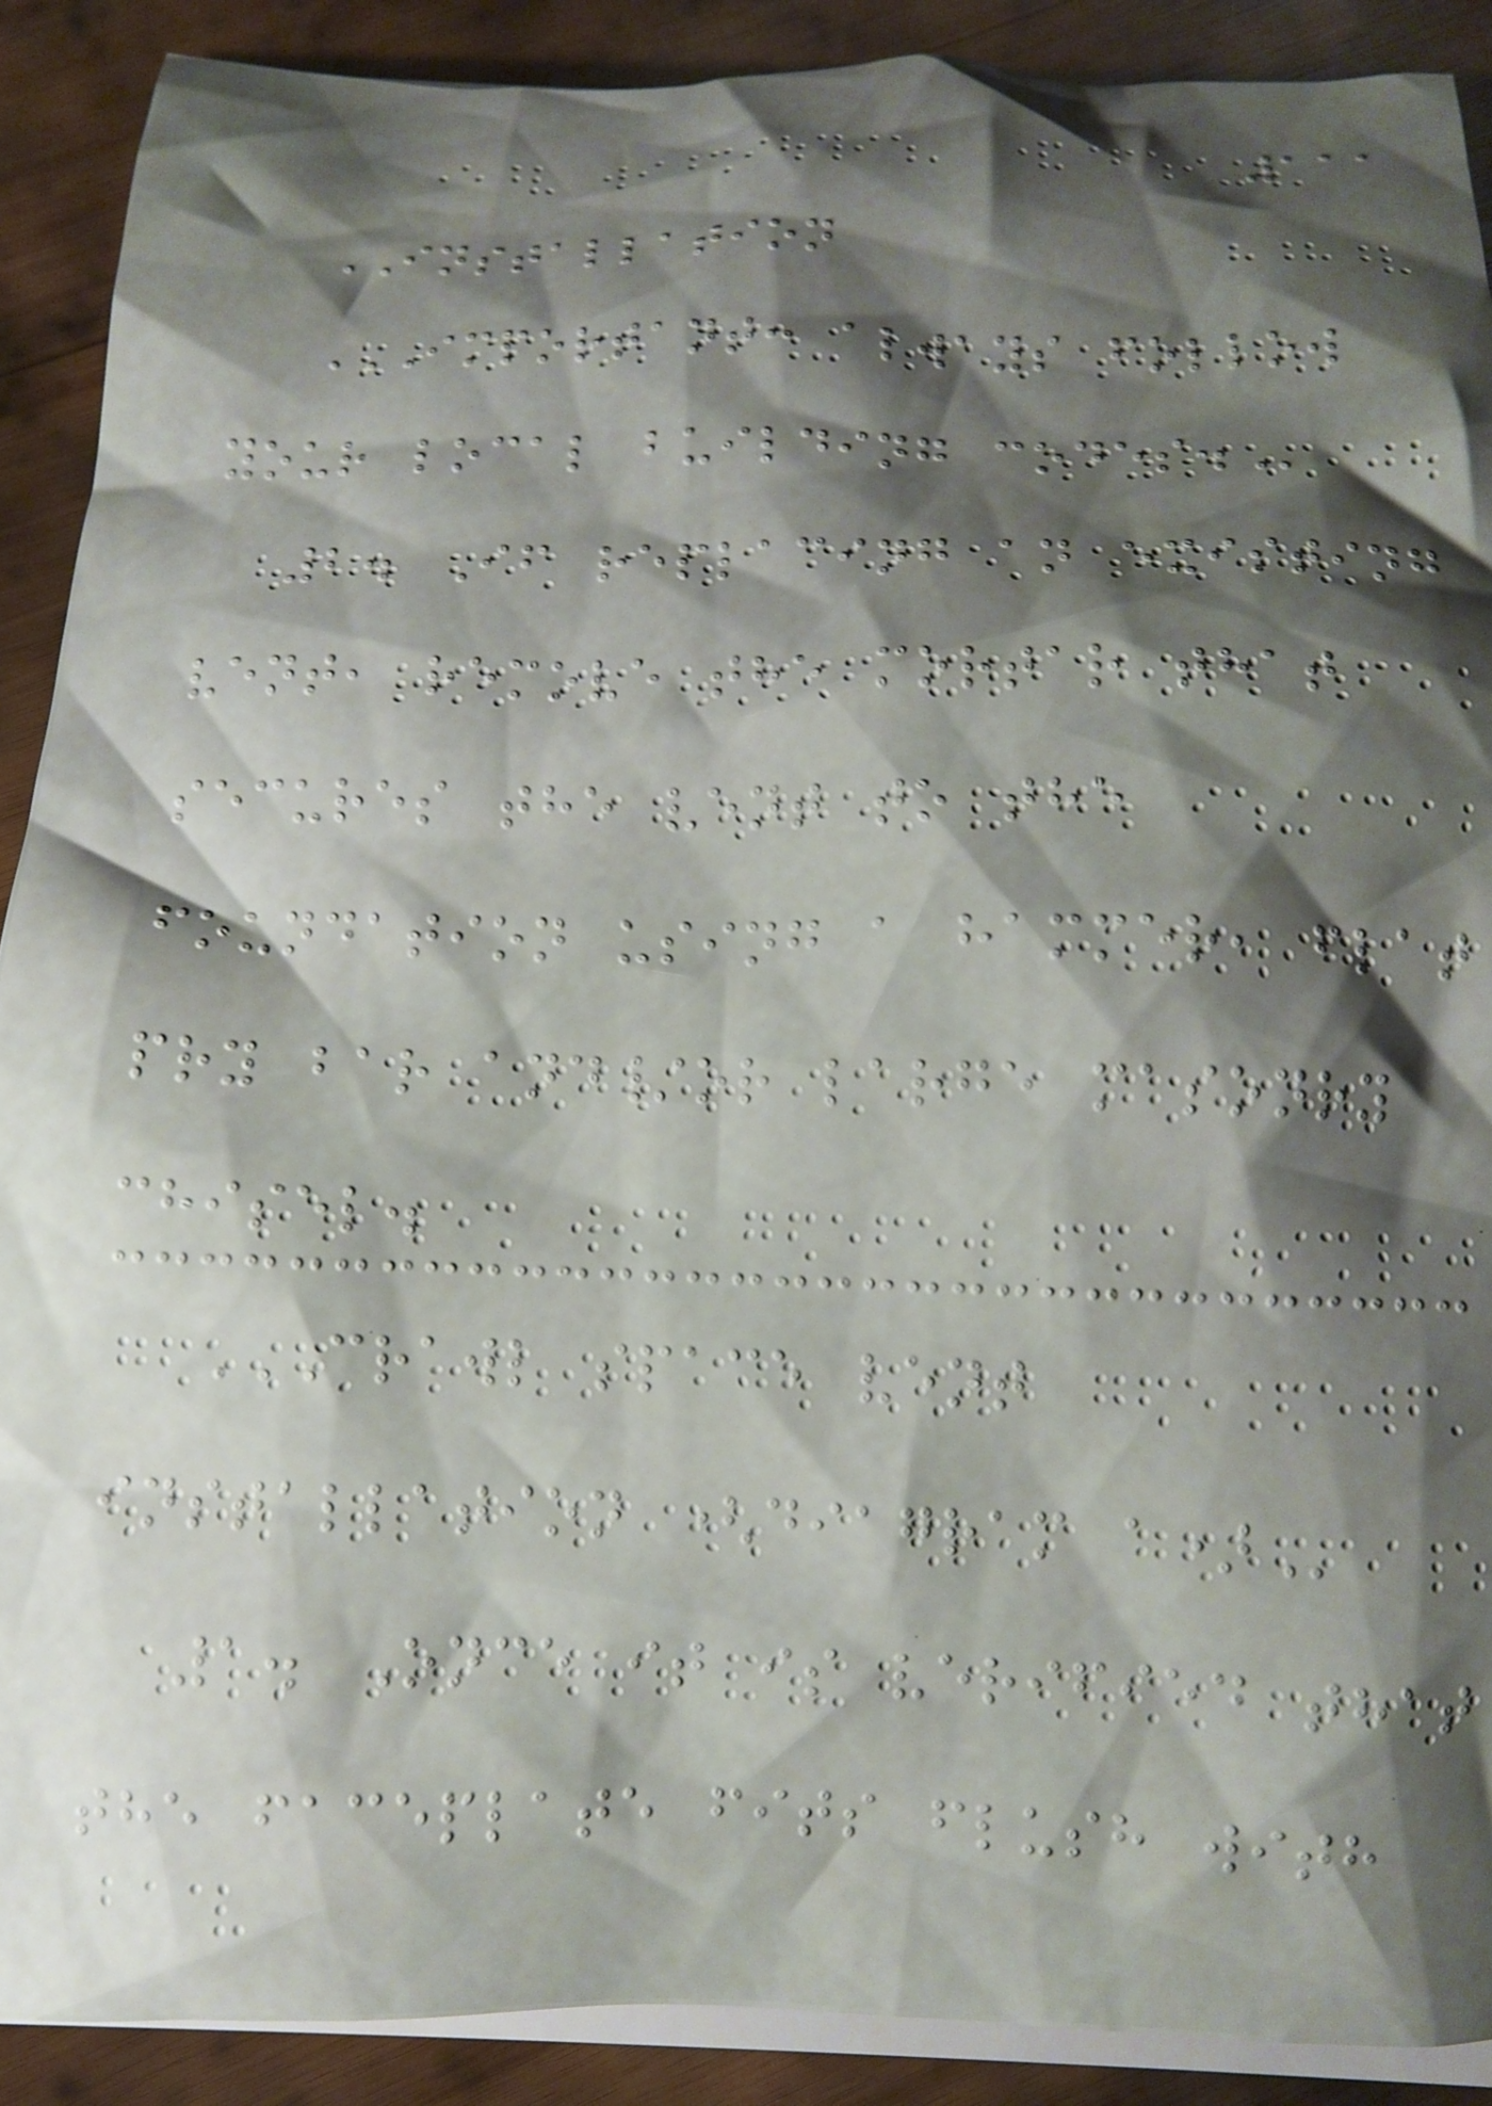111
INSTALLATION
IMPORTANT: ALWAYS FOLLOW
YOUR LOCAL BUILDING CODES.
2. If replacing an existing
vent, remove the mortar that
secures the vent to the
foundation using a hammer, flat
pry bar and/or large masonry
chisel.
CRAWL SPACE VENT
INSTALLATION (DIAGRAM A)
1. Once it is verified that
the faceplate fits flush with
